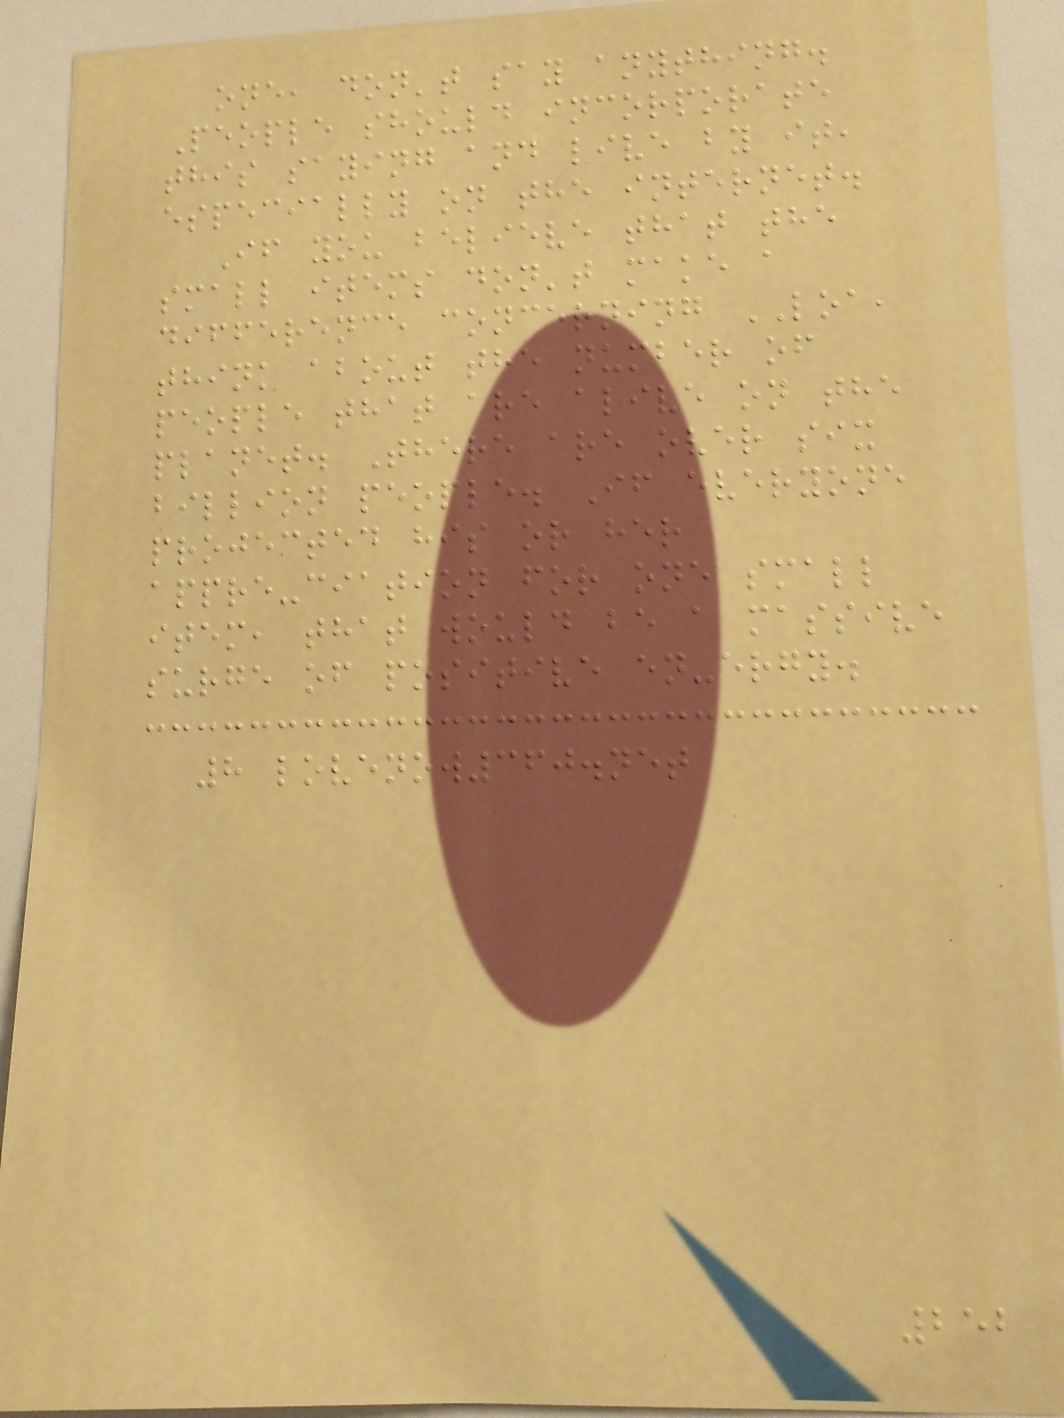one, don't say anything.
People should incorporate
this saying and live by it,
especially on the internet.
If you believe that the
small items don't make a
difference concerning LOA,
think about the number of
people that are alive on the
planet. There are over six
billion people. If everyone
projected his or her
appre-ciation for one small
item, that would be a massive
surge of positive en-ergy.
8 lovenow360.net
252
